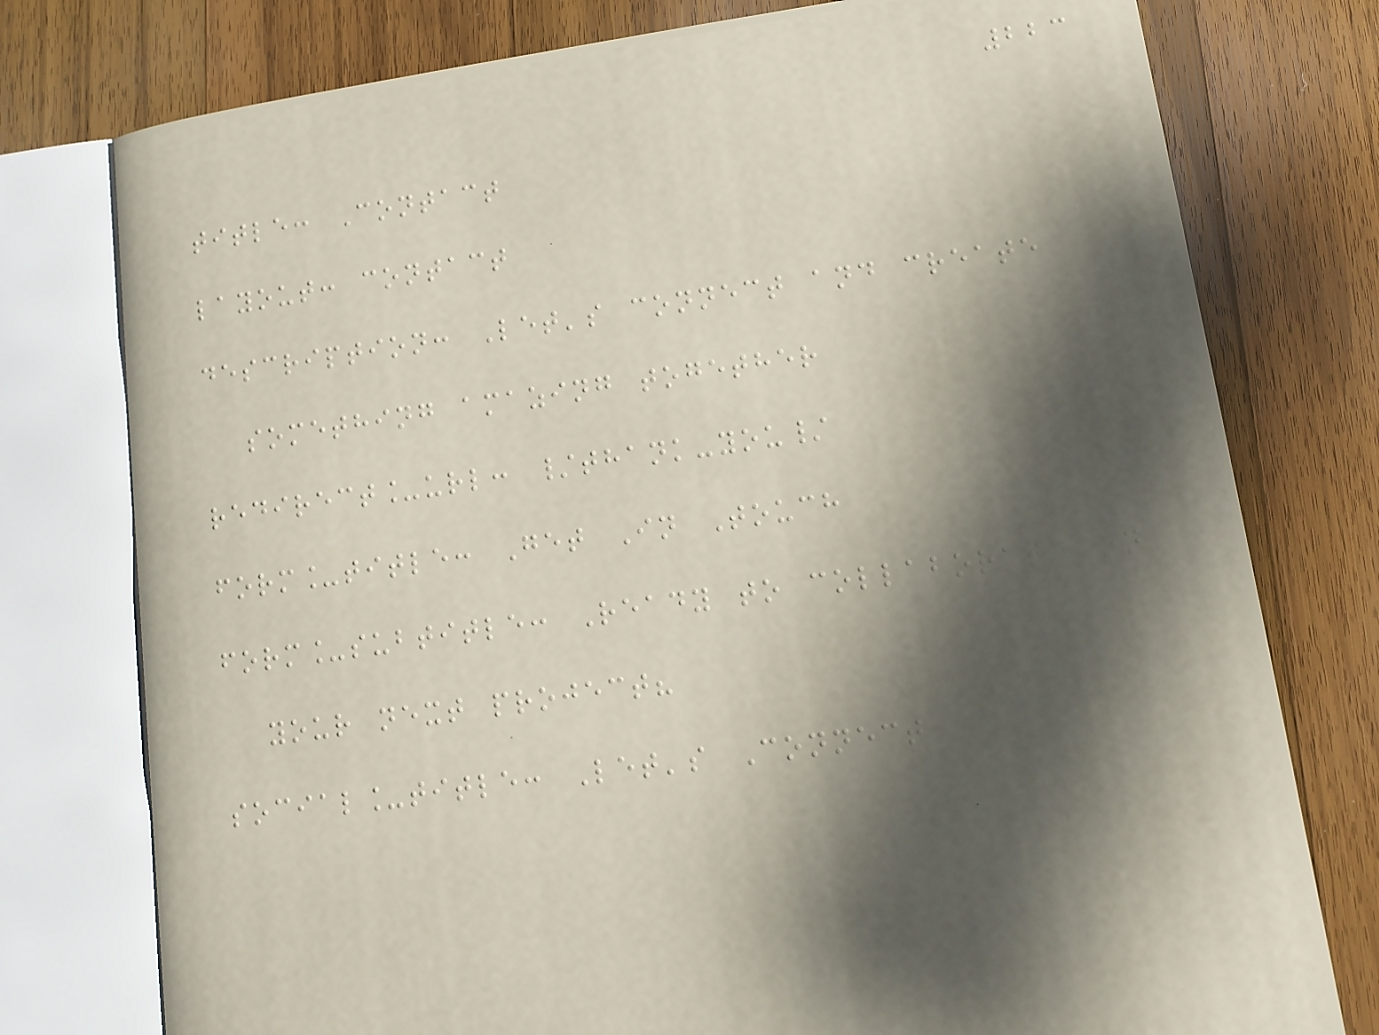223
title: Contact
layout: contact
description: Let's connect and create
something amazing together
redirect_url: /thank-you/
form_title: Get In Touch
form_subtitle: Ready to collaborate on
your next project?
social_title: Let's Connect
